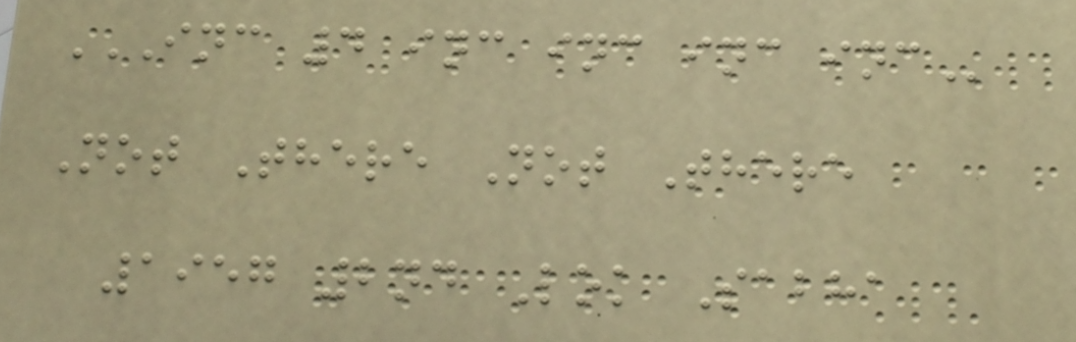INC 4 INC INC INC INC
Not There Not There
1957 2nd Lok Sabha
